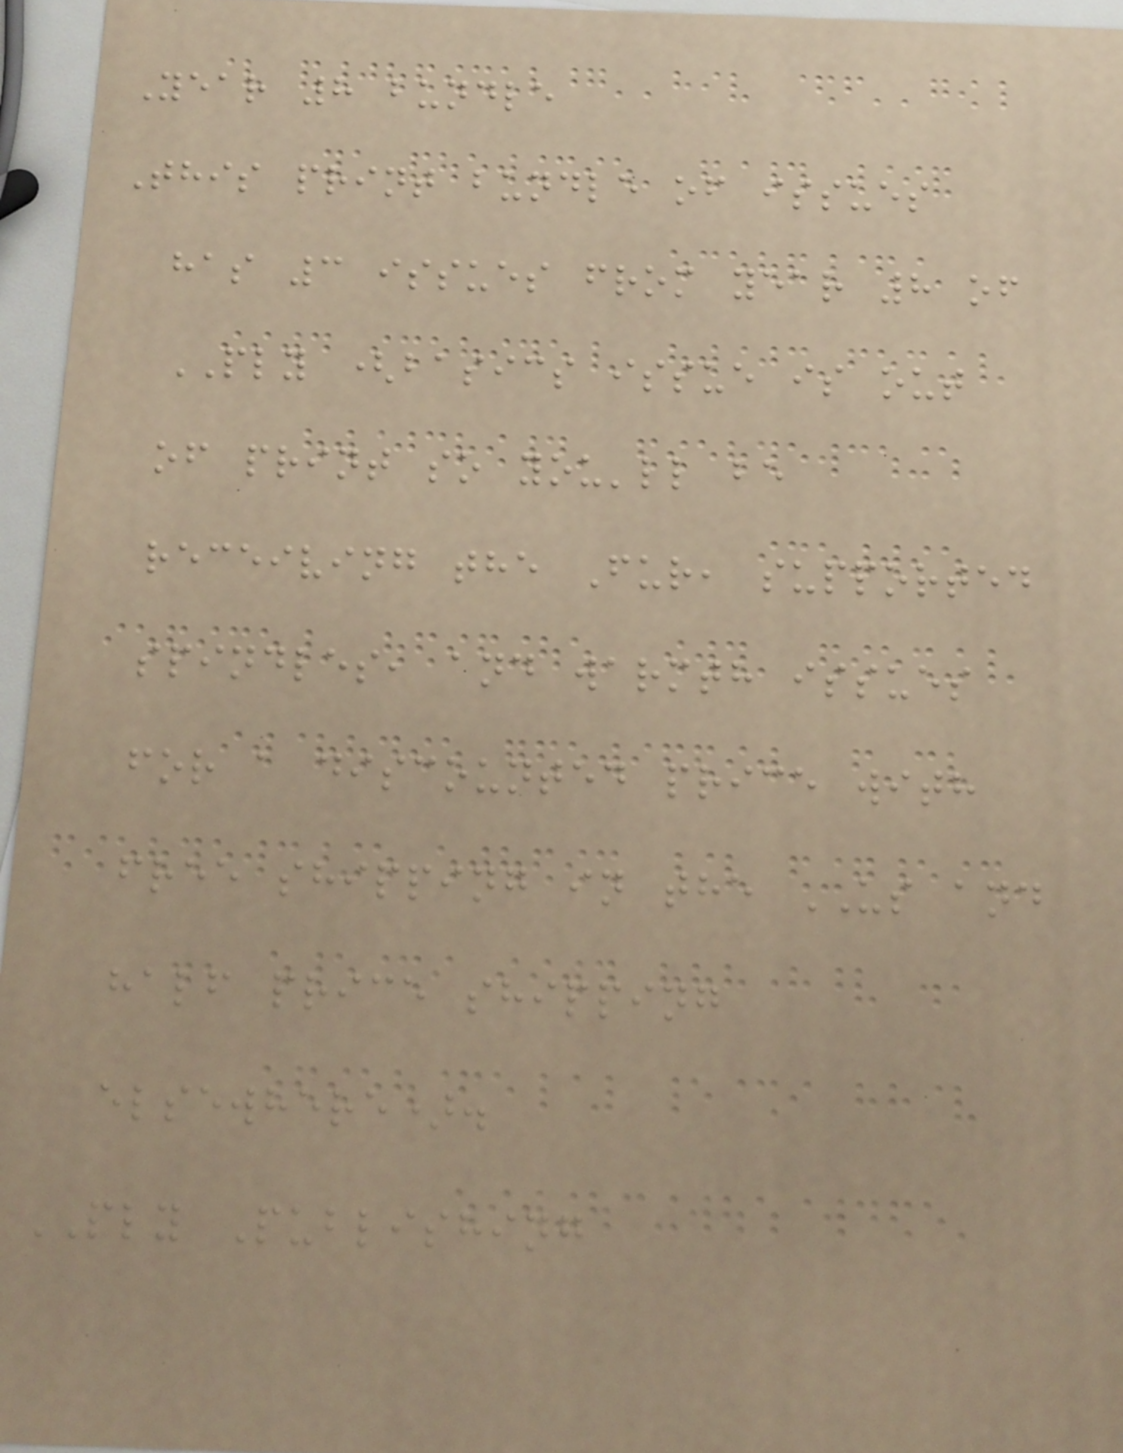Year 8 bundle
This print bundle of issues
has 3 issues from year 8 of
PLY (basics issue is out
of print so you'll be
receiving the Fur, supported
spindles, and warmth issues
for a discounted price with
free shipping in the US and
half price shipping
elsewhere).
PLY Publishing
